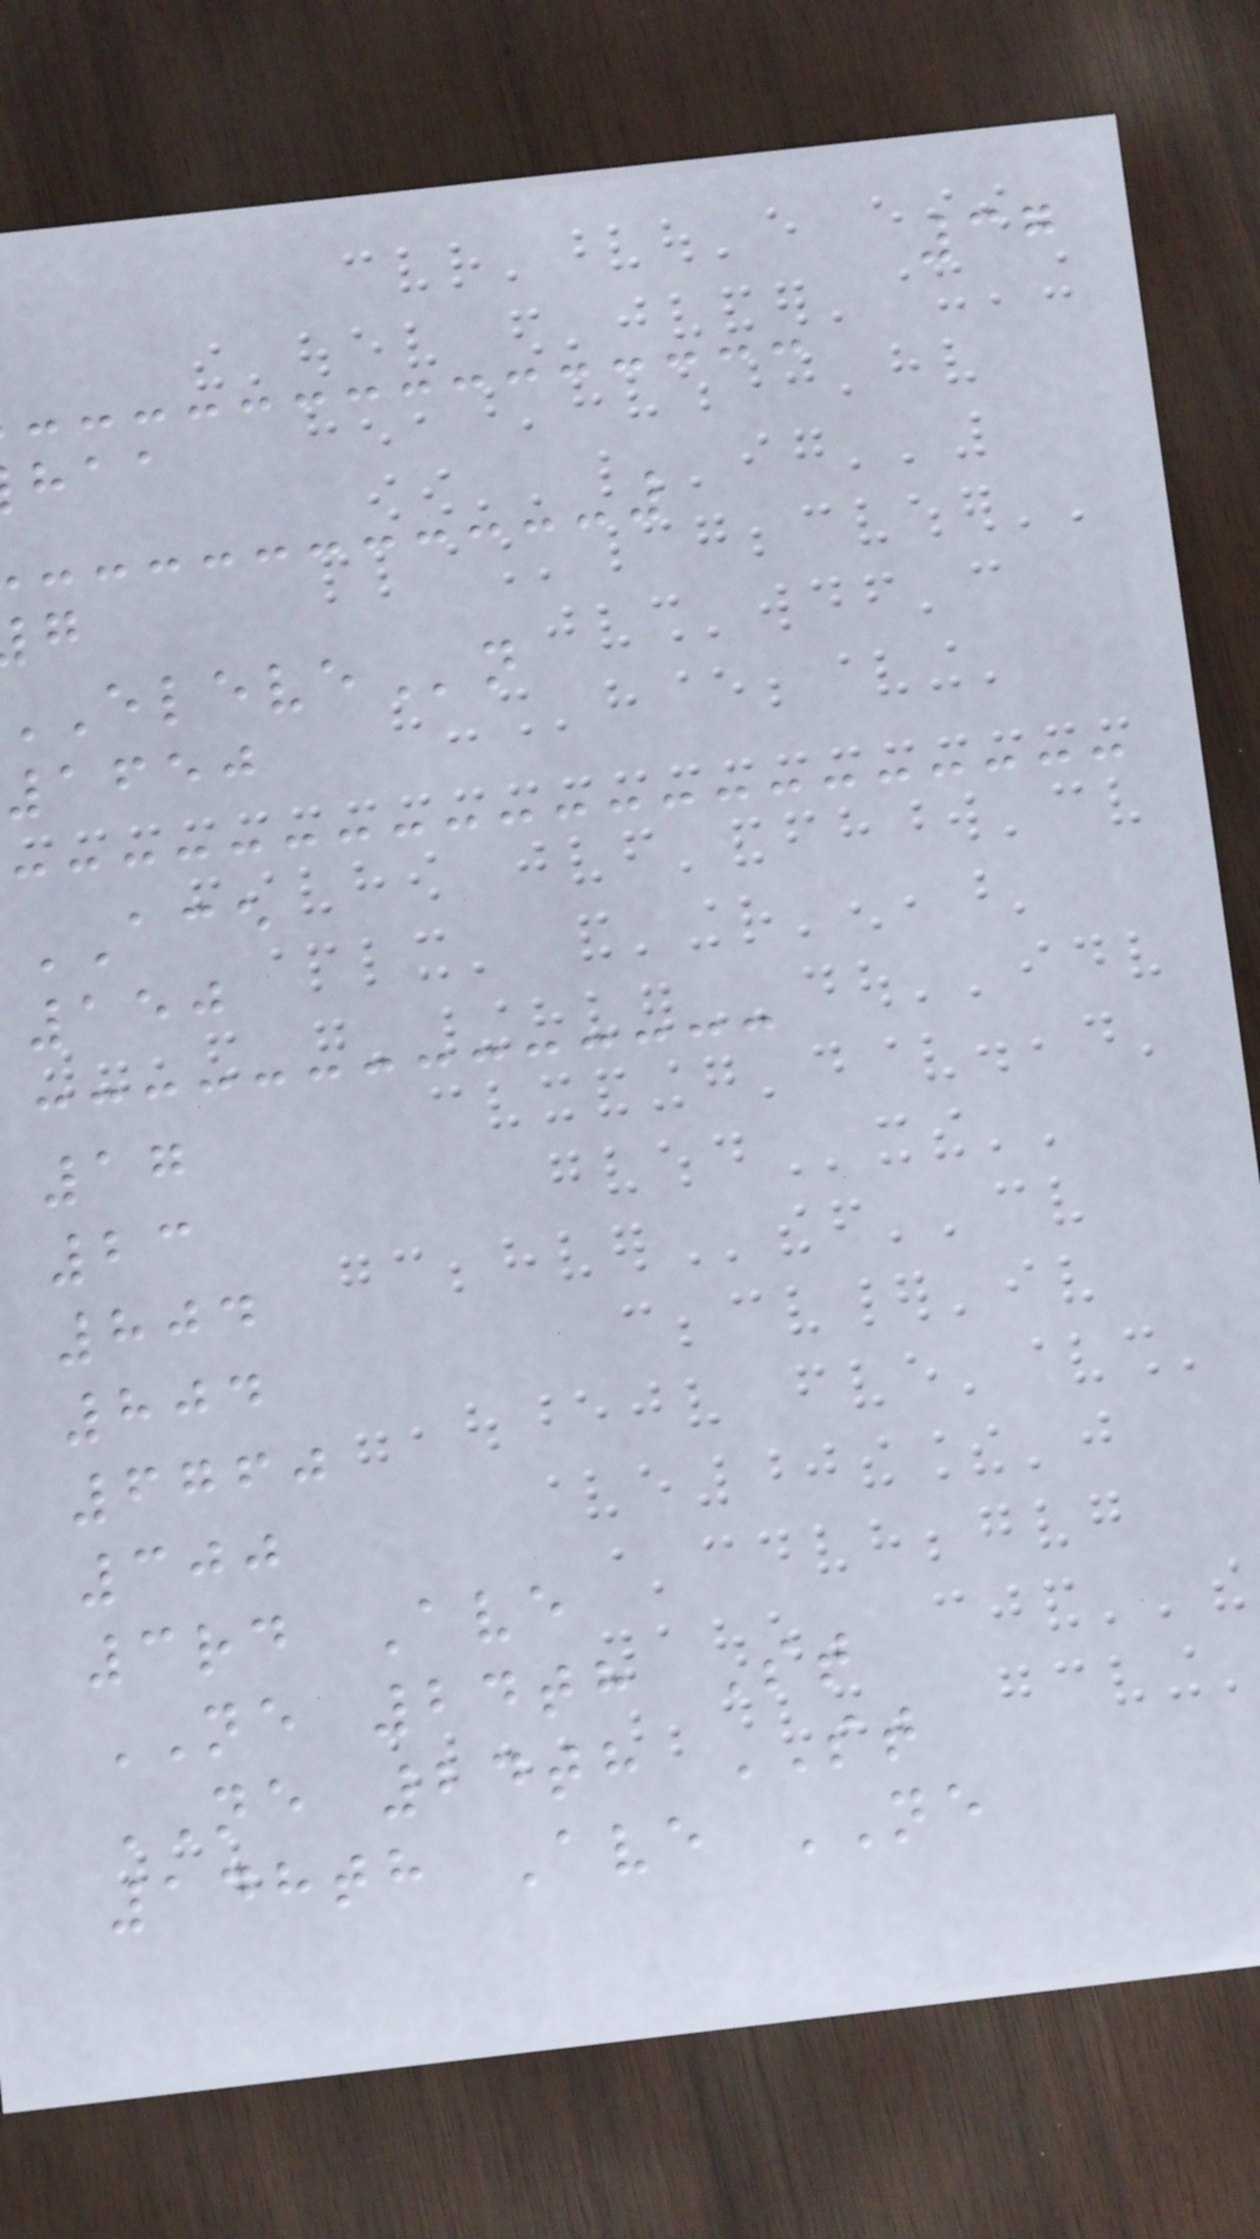37
1650
ACE
150
17
23
804
804
6760
300
3rd Ave
NE 24th St
NE 24th ST
148th Ave NE
